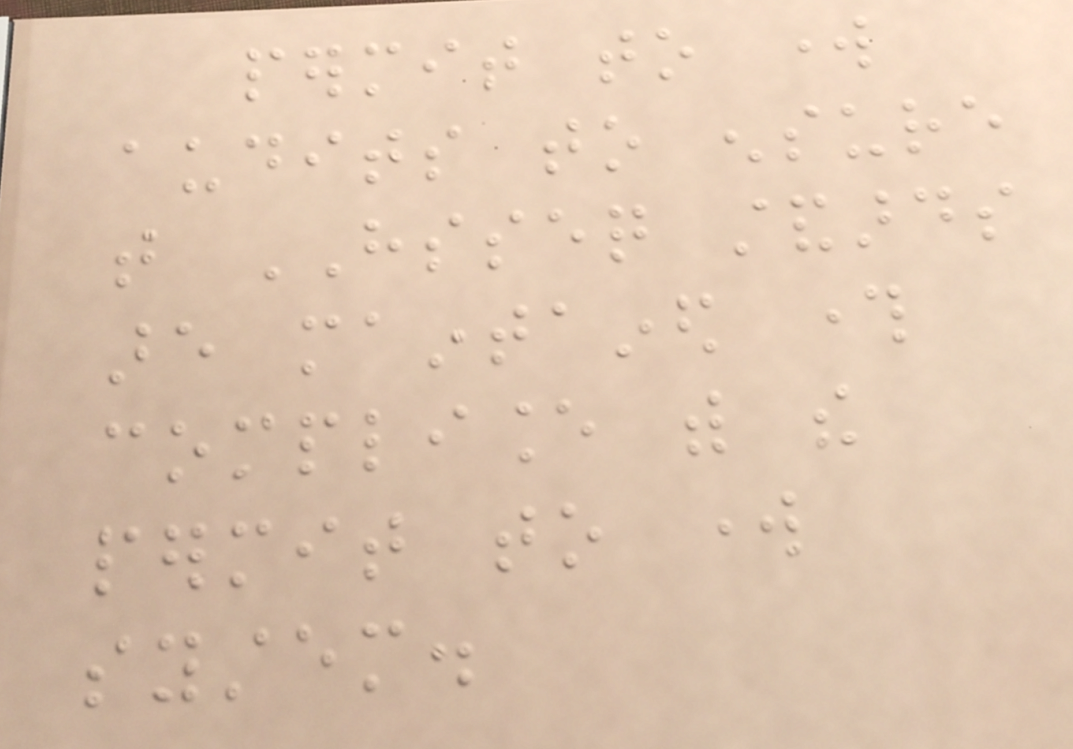permit to work
audits to ensure
that HSSEQ standards
are maintained through
compliance with the
permit to work
system.
